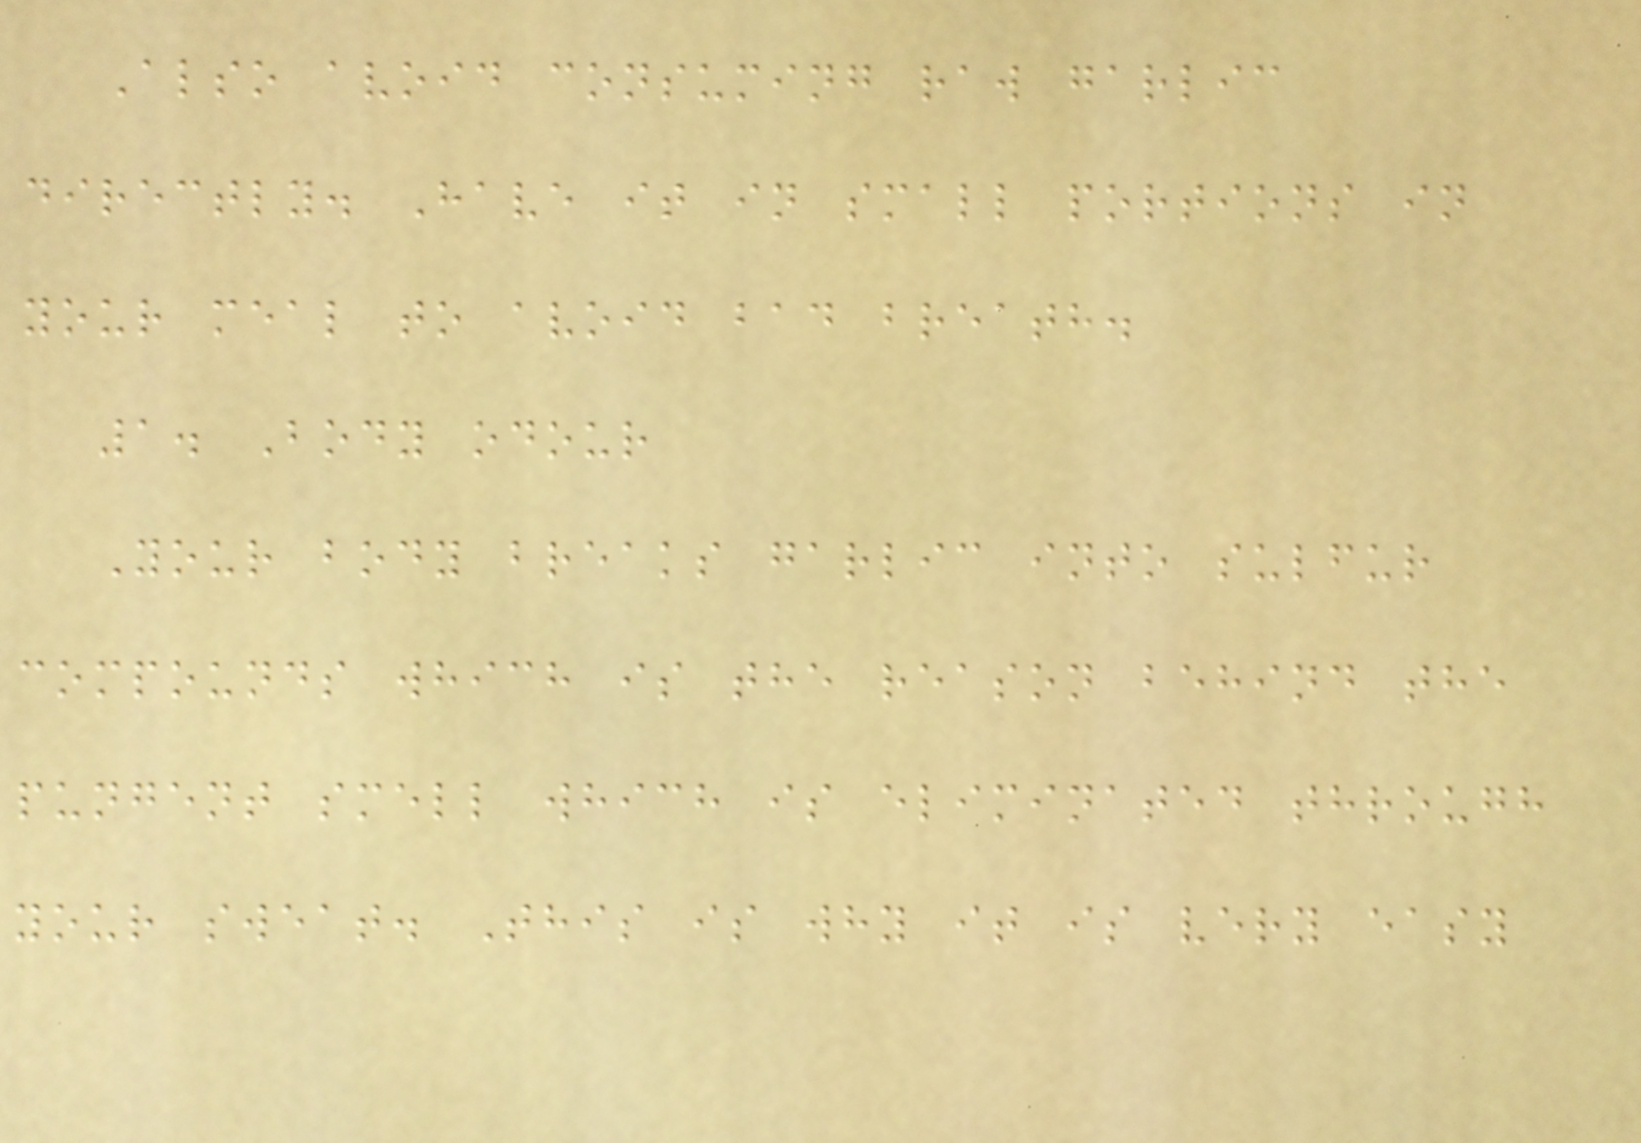Also avoid consuming raw garlic
directly. Have it in small portions in
your meal to avoid bad breath.
1. Body odour
Your body breaks garlic into sulfur
compounds which is the reason behind the
pungent smell which is eliminated through
your sweat. This is why it is very easy
